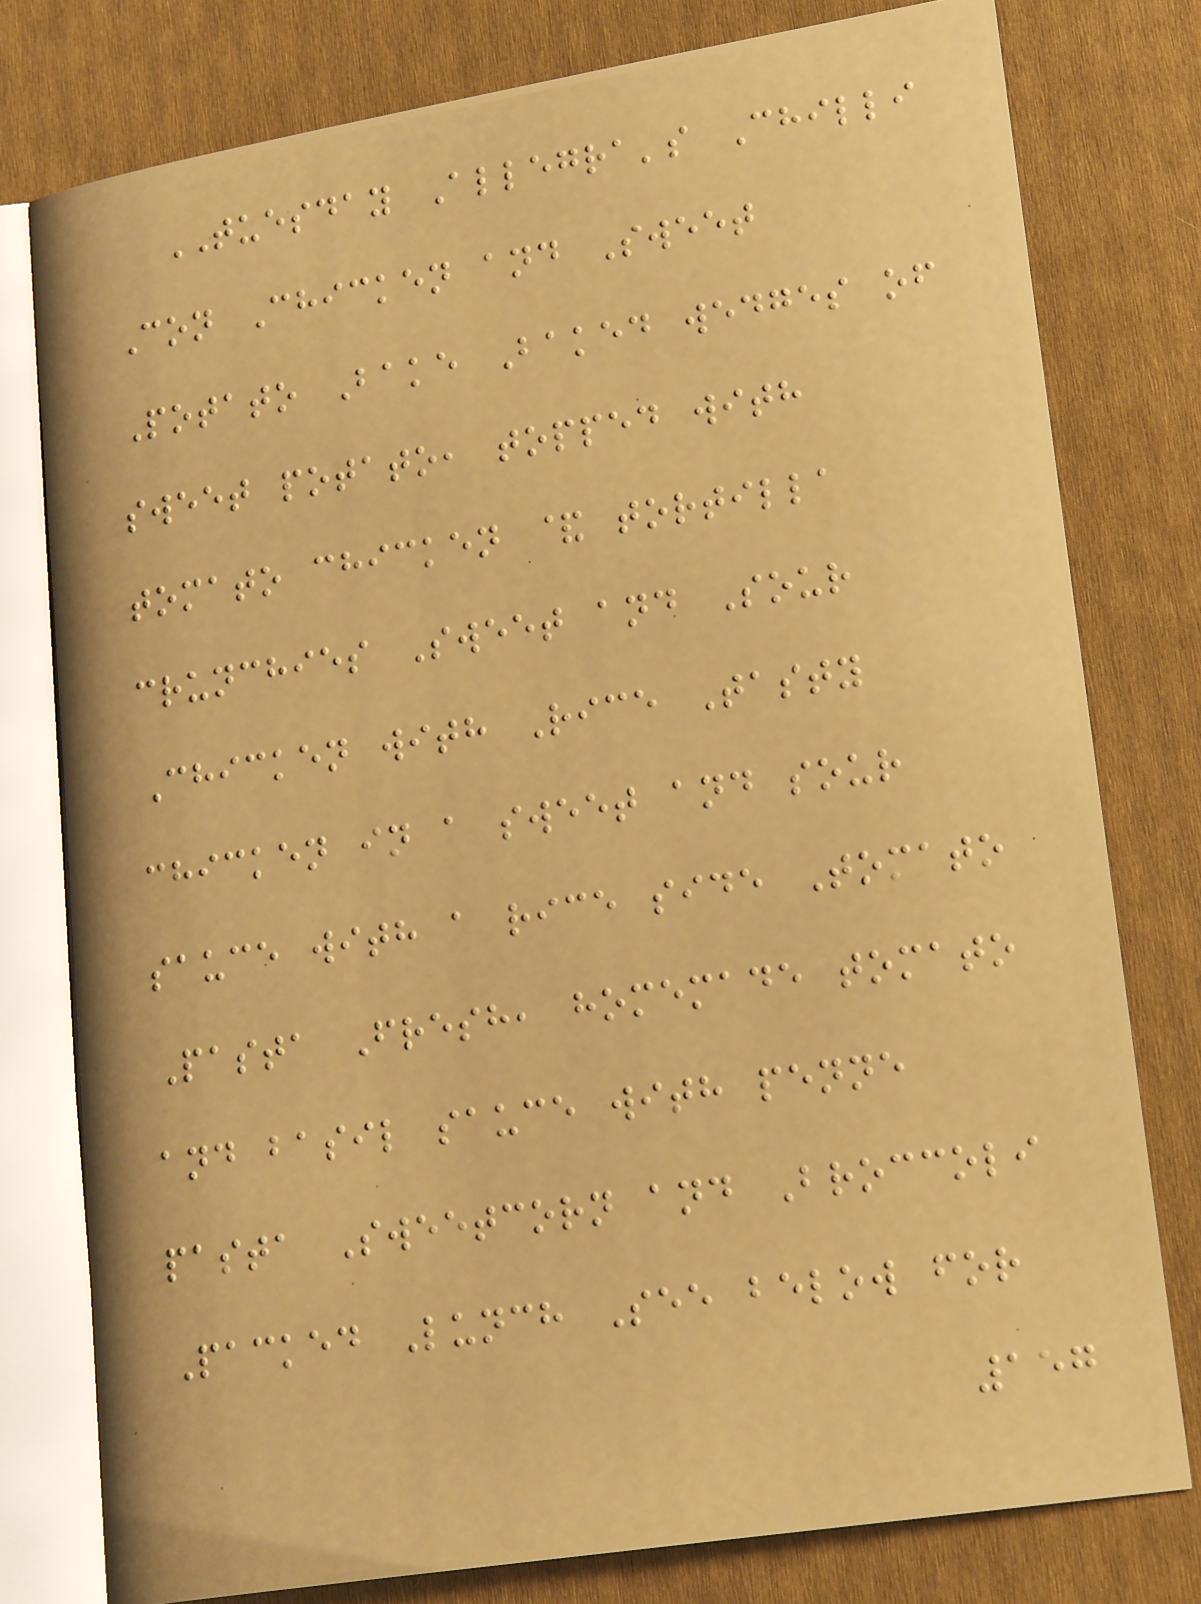TUESDAY Allegra's Chilli
Con Chicken and Sweet
Potato Bake Baked wedges of
sweet potato, topped with
tomato chicken & tortilla
crunchies Sweet and Sour
Chicken with Rice Tasty
chicken in a sweet and sour
sauce with a rice side Tomato
Pasta Fresh, homemade tomato
and basil sauce with penne
pasta Sweetcorn and Broccoli
Packed Lunch See below for
157
